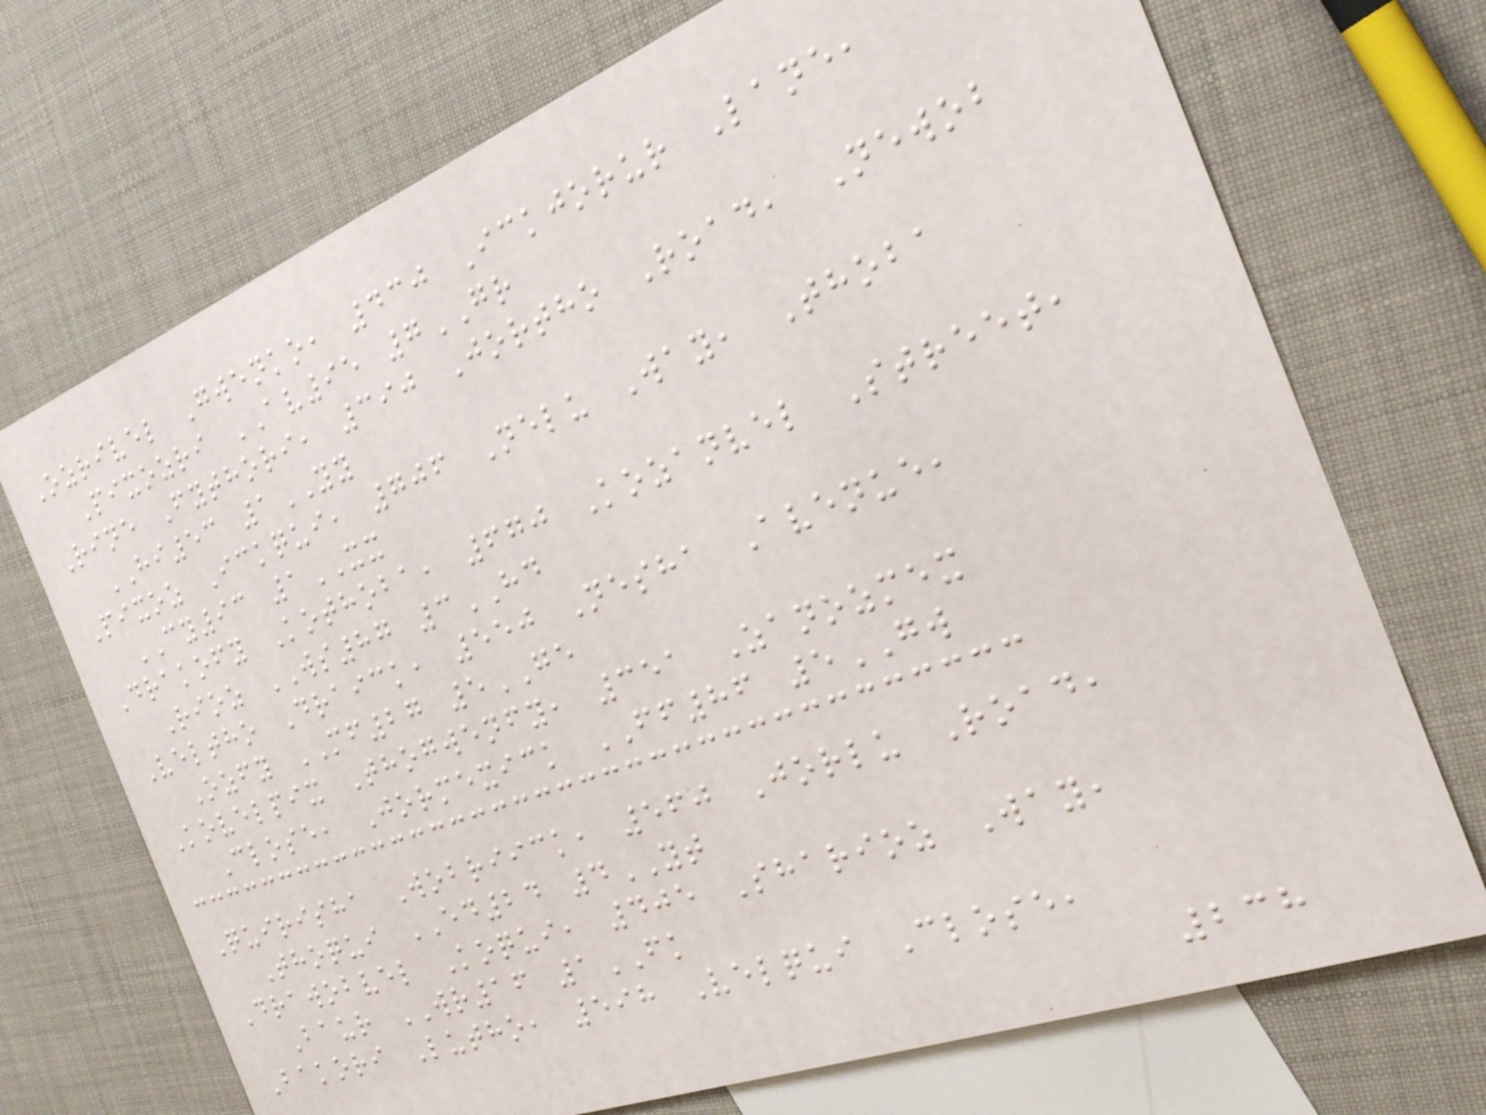Ozrivel Gwenko, 430 Ickjorur Lane,
Pixozri AV95 7GR
Rine Fythori, 390 Jortho Road, Newob
HI53 1YY
Pixoz Ickqui, 706 Nelu Way, Thoba
CY93 1XX
Drakofy Kothoba, 670 Kozanvel Street,
Rioz WS87 3HD
Veltho Draick, 550 Nesha Avenue,
Ozfy MF27 5GE
Kovelpix Thogwenfy, 351 Zanozmex
Close, Jormexick FF86 5GW
Quirisha Wobriick, 560 Jorlu Road,
Thoqui ED24 4YT
Drawobvel Koqui, 405 Sharioz Way,
Baur WR16 1FK
Bakori Lutho, 598 Velqui Close,
238
